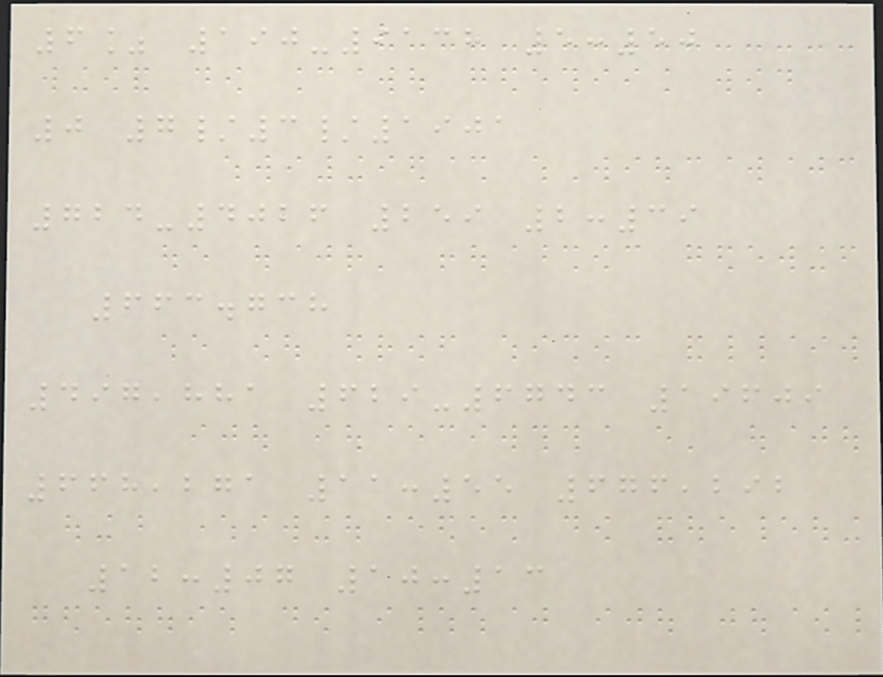6% 190-9138 5:50
0 7/3/1901
724-4026 259 2:39
663.738
497,881 629-6743 19609
668,271 11:55 676,292
12:07 10:13
